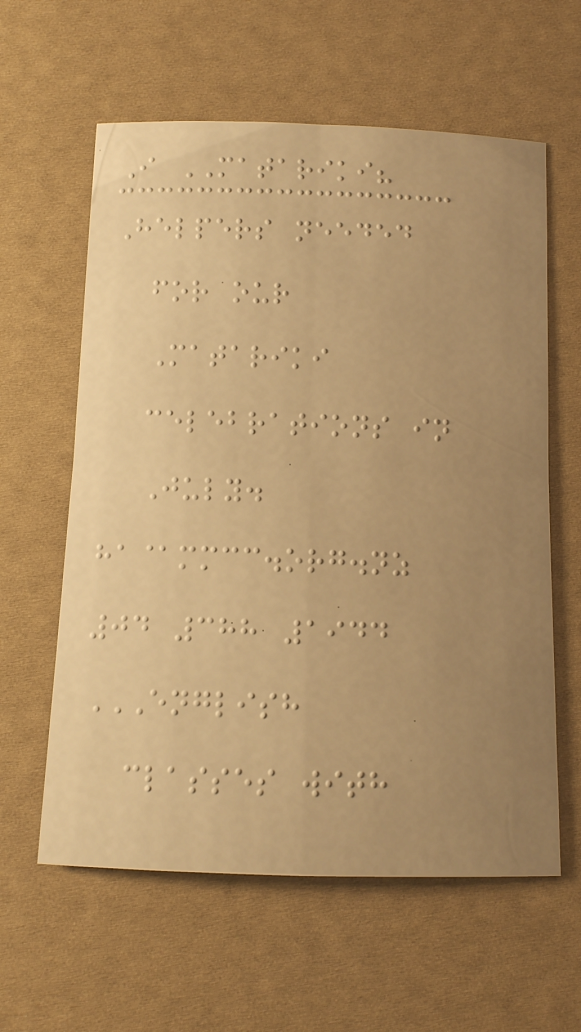I MATARIKI?
Helpers needed
for our
Matariki
celebrations in
July.
ha@mmcc.org.nz
04 388 1944
ENGLISH
CLASSES WITH
